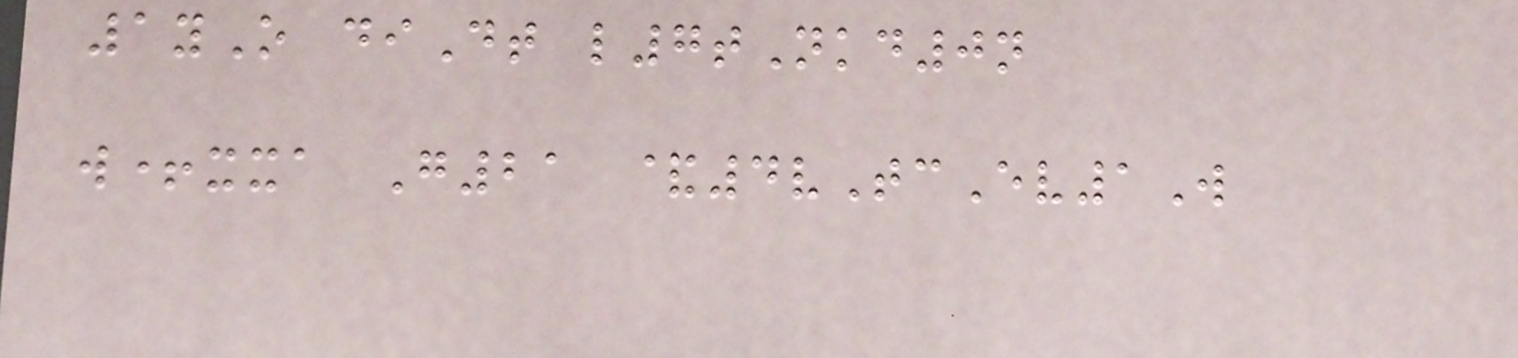1yO diDt l7tNkd0n
w+xxa G21 &4vTcEv1W
